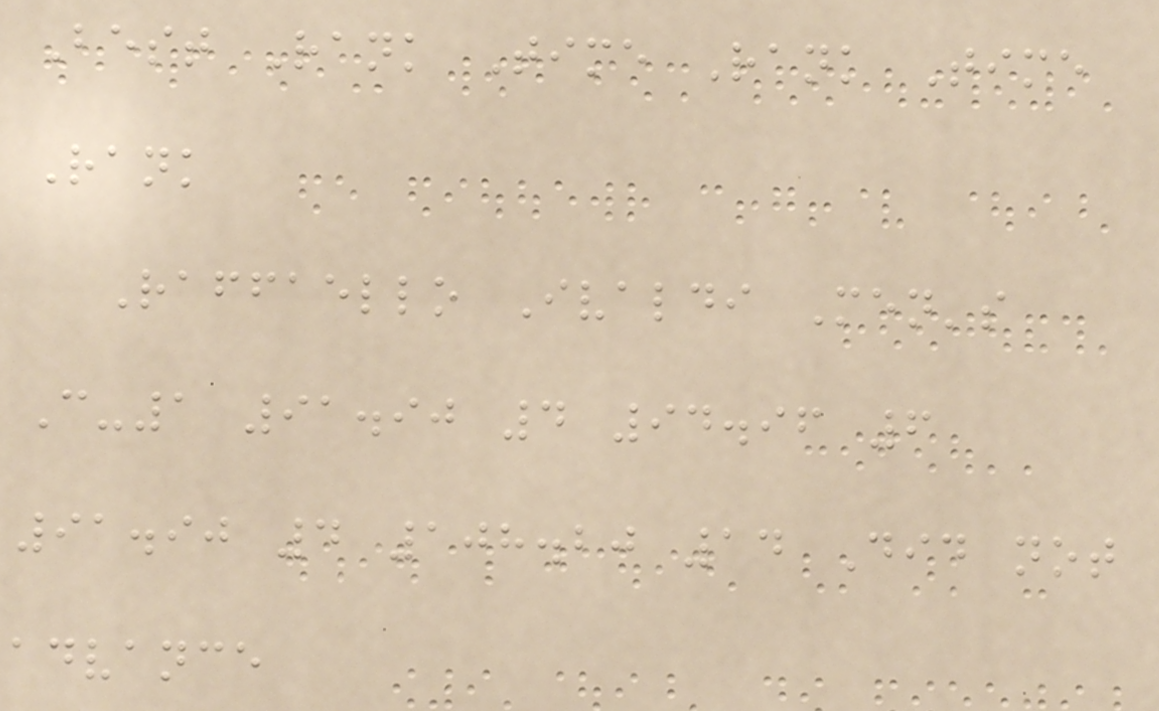Best Rank Time Rank Time
Rank
Raffaello Ivaldi Men's
C-1 91.90 4 94.96 6
91.90 4 108.20 14 Did not
advance
